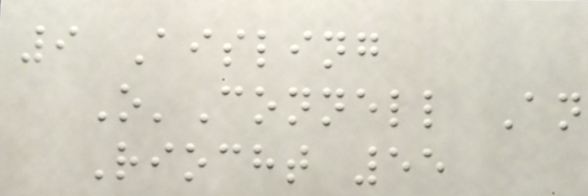9 Aisling
O'Connell An
Riocht 55
